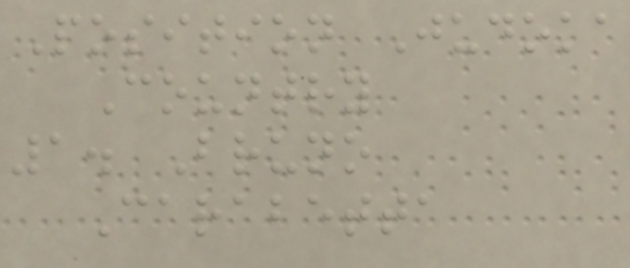Position Judoka
Country
1. Bruno
Carabetta
